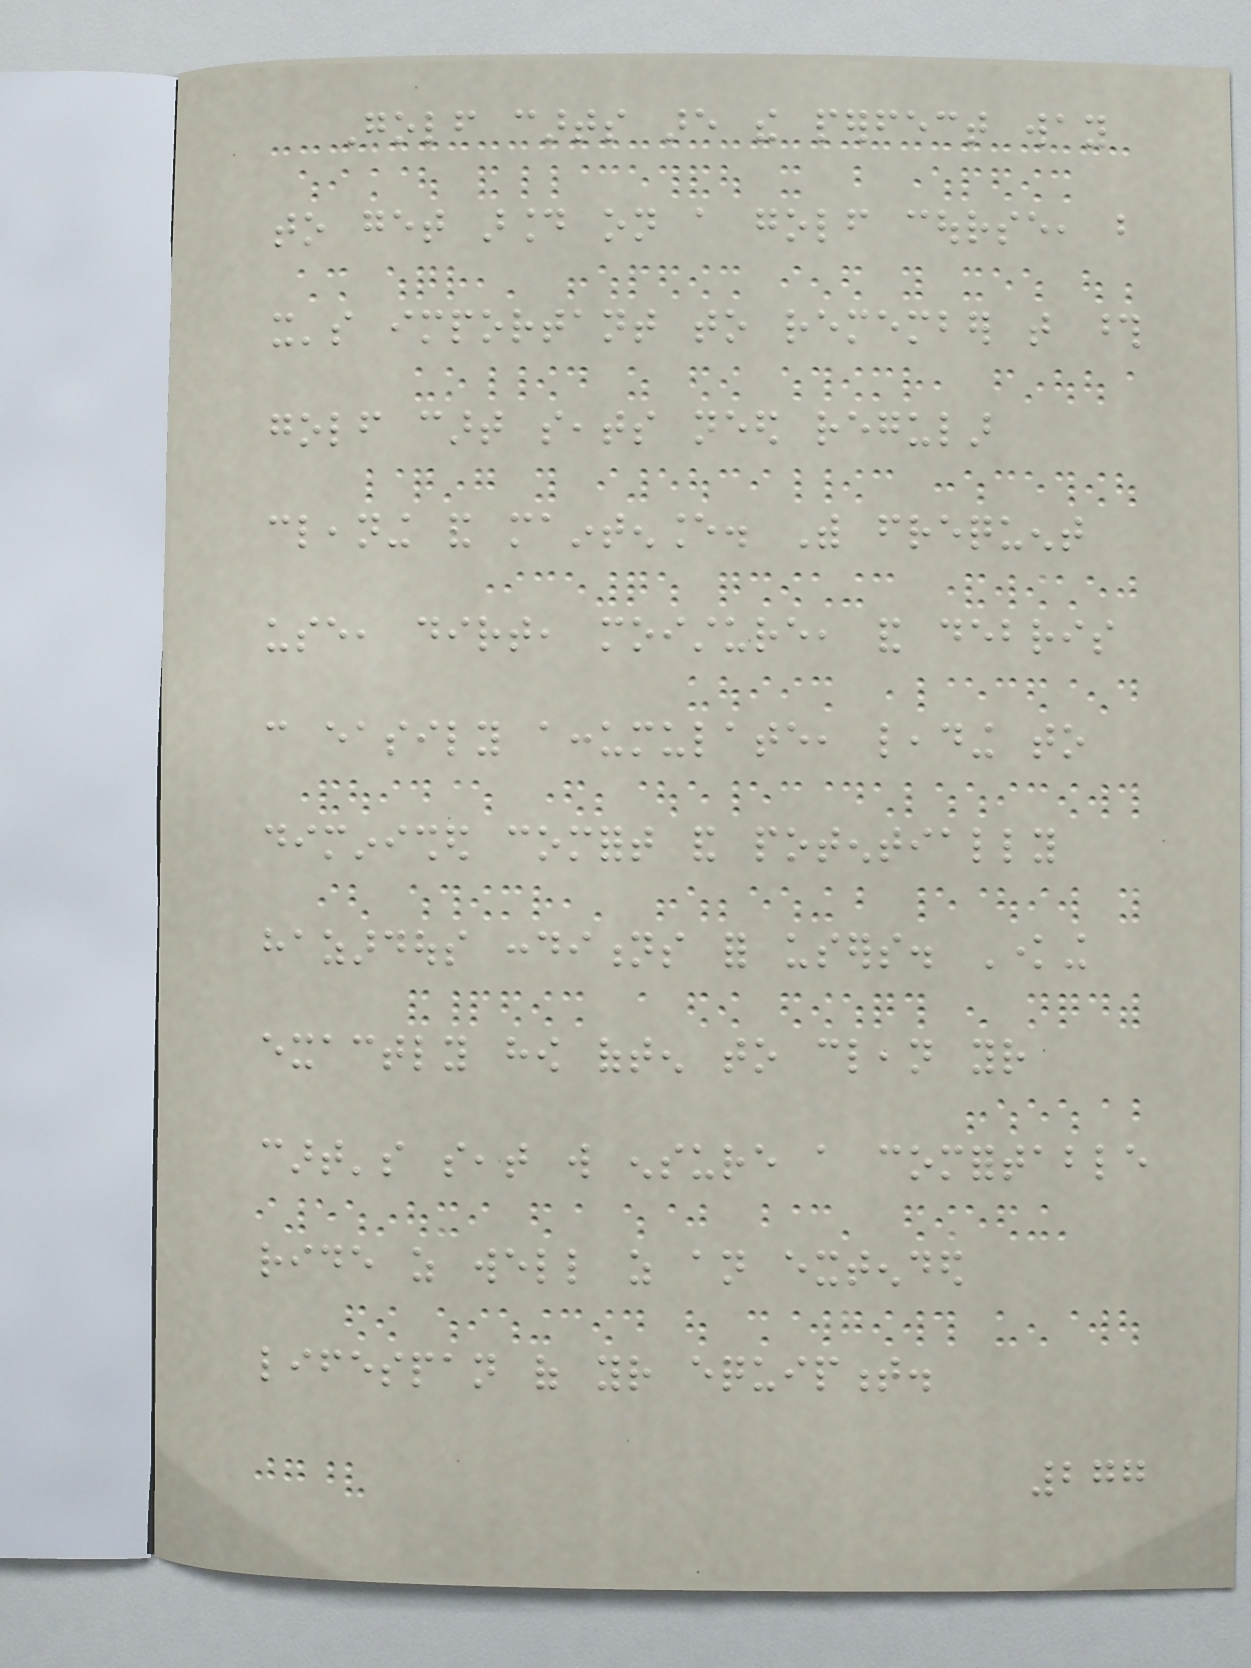Golf carts are the perfect way
to get around on a golf course, but
it's important to remember that those
golf cart seats need regular
cleaning and maintenance. With frequent
use, dirt, moisture, and debris
can easily accumulate, leading to
diminished comfort and potentially
hazardous conditions for users. Knowing
exactly how often to clean your
cart's seat will ensure a comfortable
ride as well as an extended
lifespan of your equipment.
277
